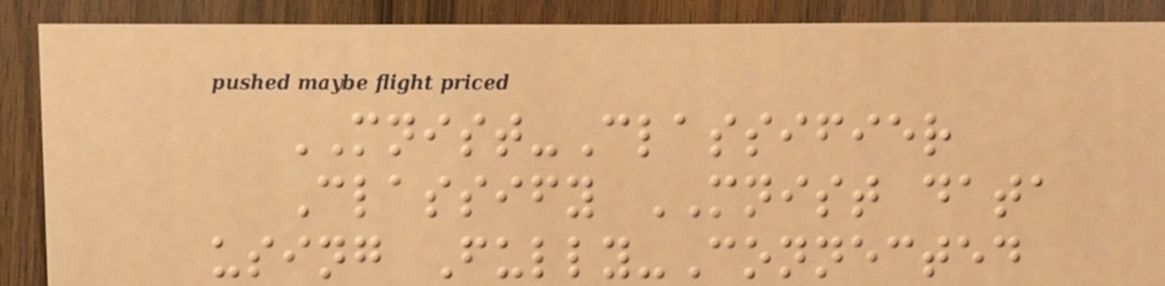MNIST-Classifier
Classify MNIST data
using Fully-Connected
